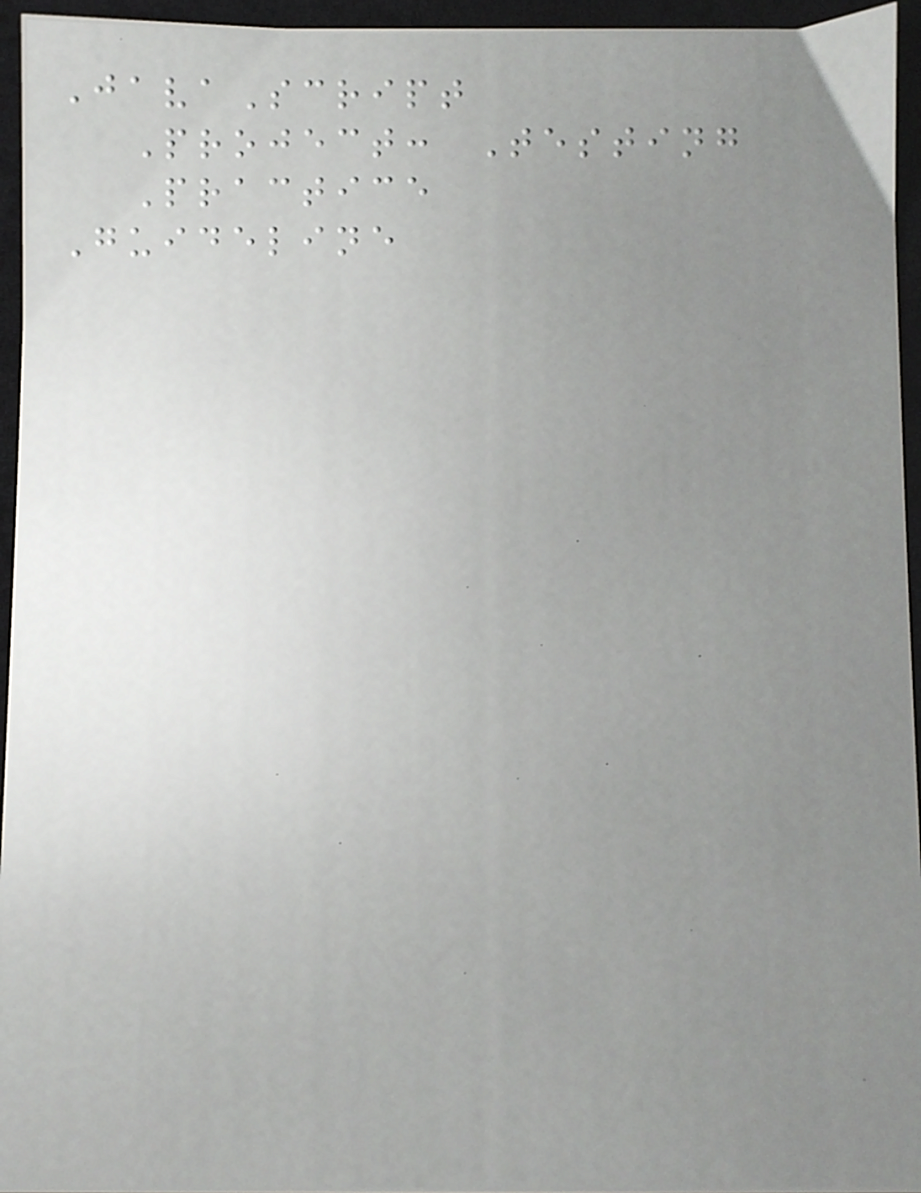JavaScript
Project: Testing
Practice
Guideline
